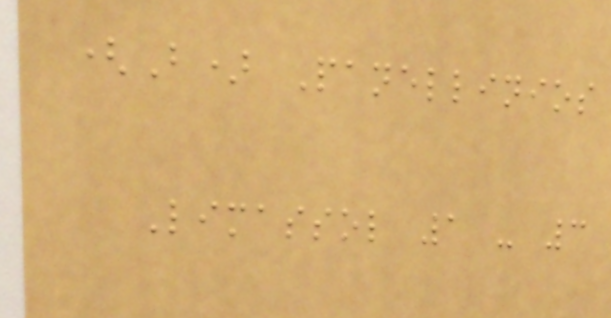(B) Panellinios
Limassol 1 - 3
